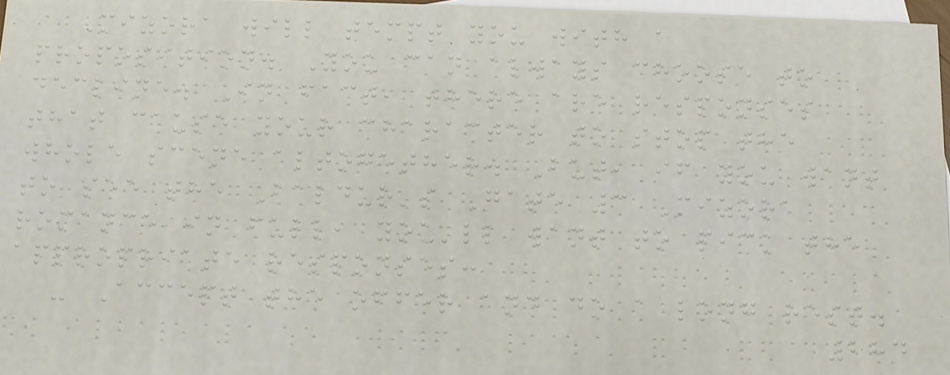Mizora will tempt you with a
proposition. You can always choose to
decline. In fact, there are responses
that cause your character to stop the
whole scene altogether. But, if you want
to see the Baldur's Gate 3 Mizora
romance in full, you'll want to pick the
appropriate responses:
- Accept the offer and do a long rest.
284
